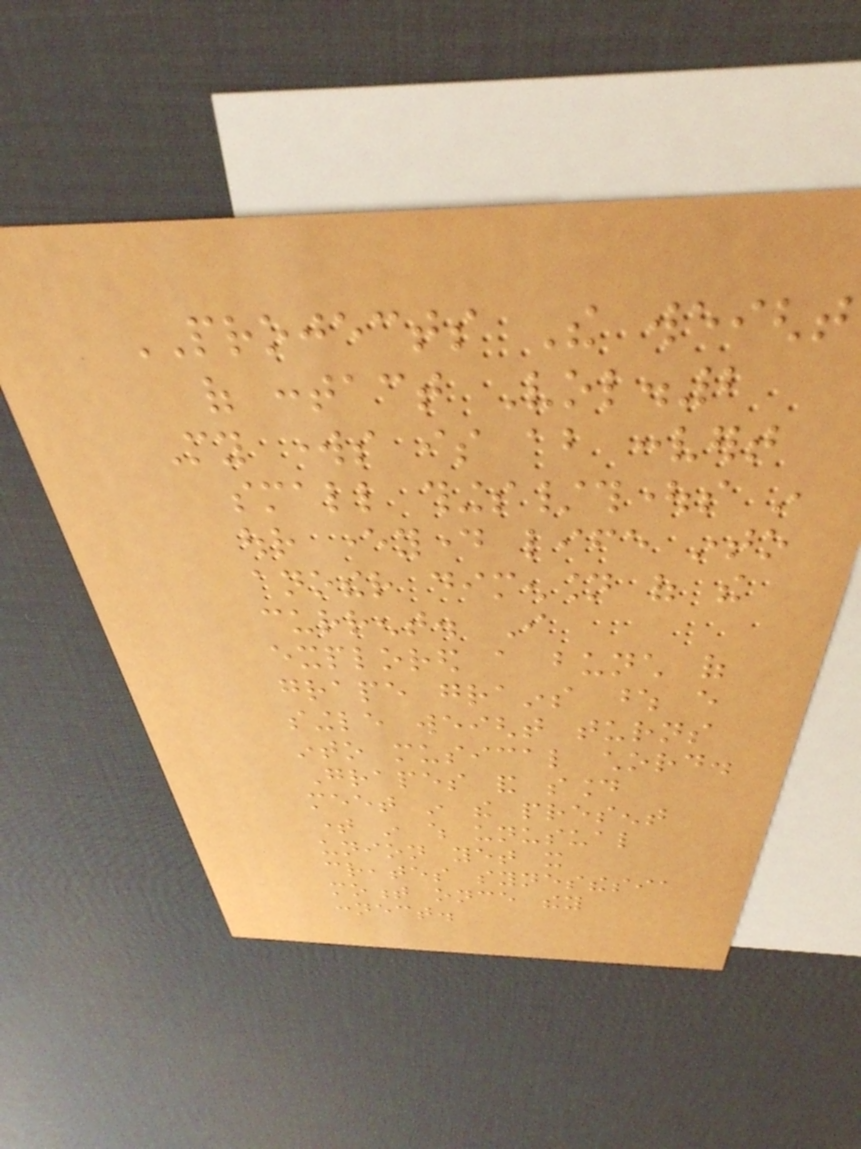PROJECTS The weight
of contact Vol.2
My works is about convert
small things/thoughts in
our everyday life into
another dimension of the
current. I
explored a bunch of
grape grains whose every
single weight turns
into musical chord.
Grapes and sound
meet in the present
time in which unusual
union yet it
creates synesthesia
moment once they
connect.
